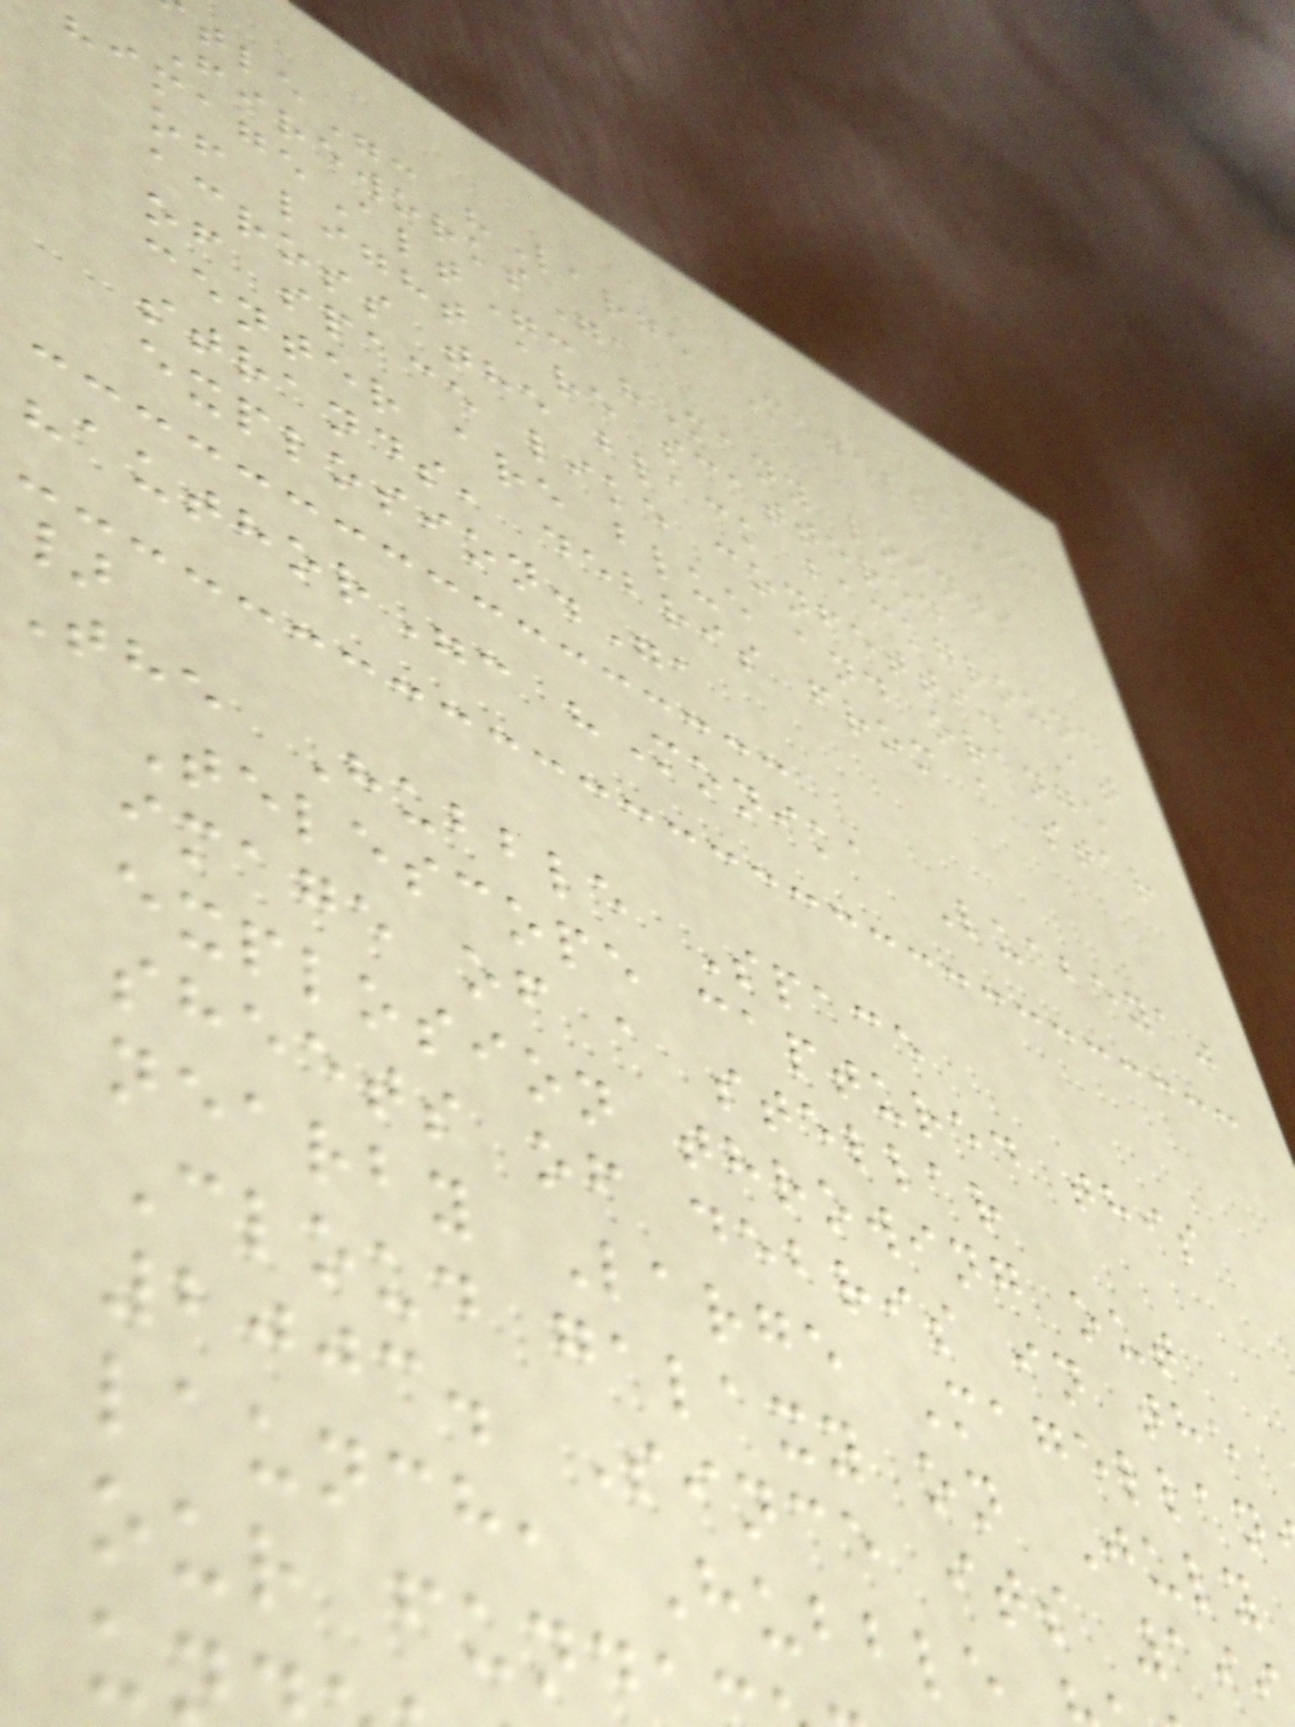tle": "Large Magellanic
Fireworks",
"imageAlt": "Many points
of light are scattered
across the black background
of space like confetti. At
center are blue and orange
strands, debris from a star
explosion.",
"author": "Monika Luabeya"
}
The Hubble Space
Telescope captured this
image of a stellar
explosion throwing out
sheets of debris in the
nearby Large Magellan
Cloud galaxy on July
2003. Since its 199
launch, Hubble
our fund
